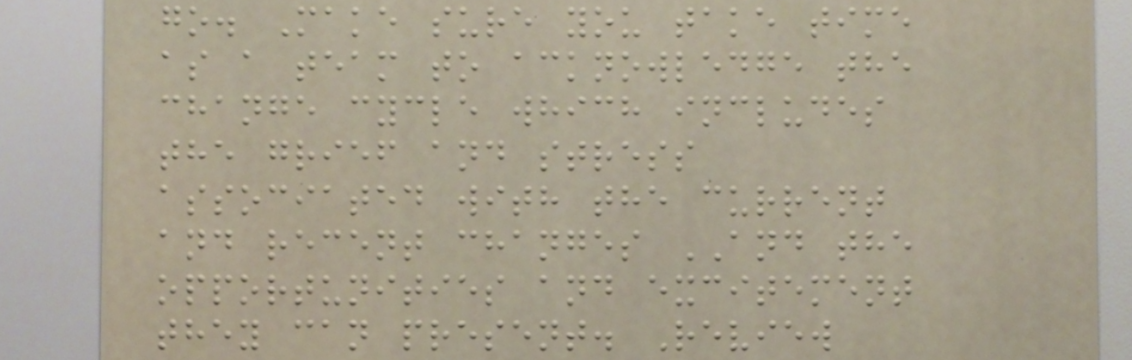go. Make sure you take time
as a team to acknowledge the
change cycle which includes
the grief and stress
associated with the current
and recent changes AND the
opportunities and excitement
they can present. Review
